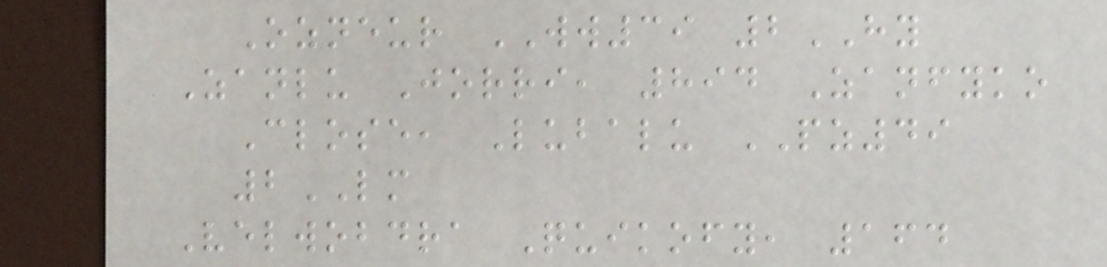Ozneur WW39 2HY
Zanlu Jorri, 894 Zanfyko
Close, Lubalu PZ49
2LM
Velwobdra Quikofy, 164
